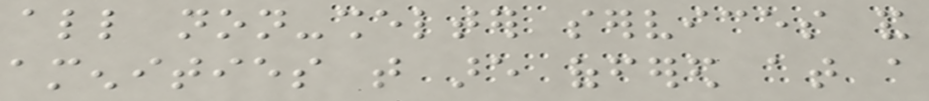all non-shelter services and
amenities that are offered at a
